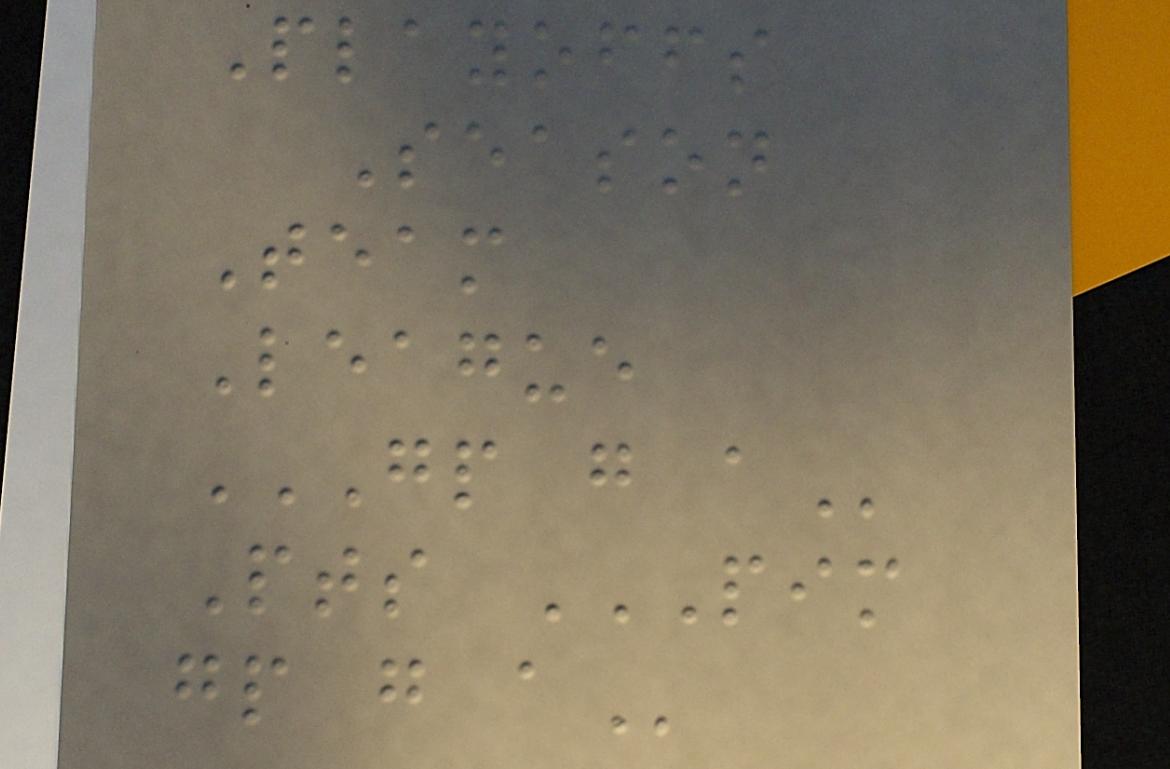Playoffs
Season
Team
League
GP G A
Pts PIM
GP G A
